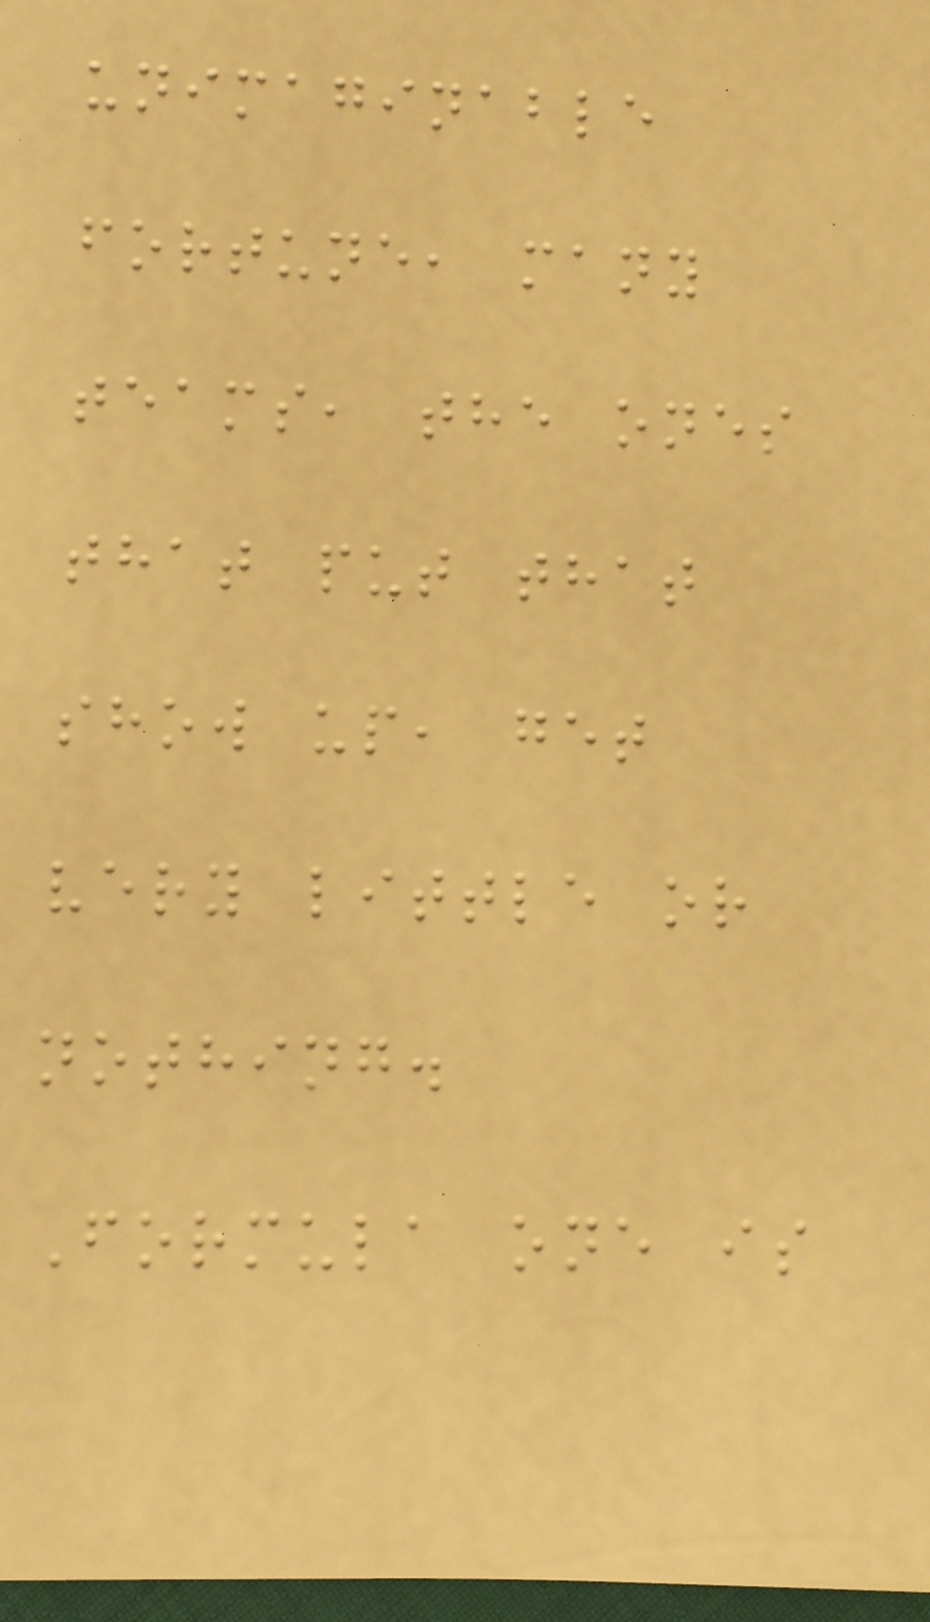unimaginable
fortune, many
teams, the ones
that put that
show up, get
very little or
nothing.
Formula one is
